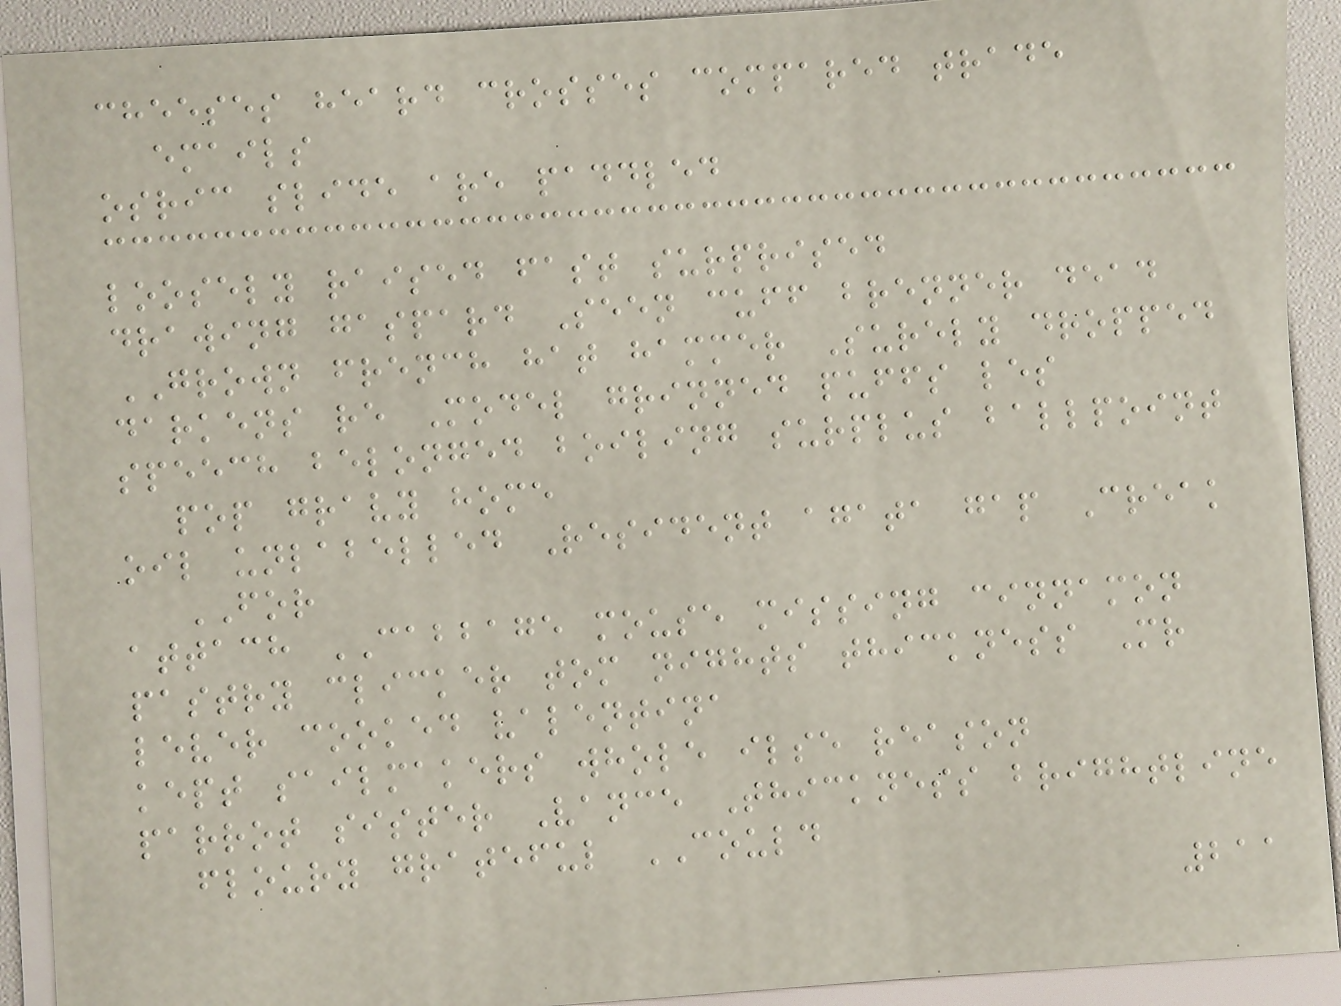cheeses heard crosses compared trade
emails
osric slide are paddled
loosely raised fast surprised
drawing gaspard Seen cuff brenner dead
GROWN french hat hammer Surely dropped
darkens re Model grinned puffs les
speech belonged boiling surplus ballpoint
pop gravy home
oil unlabelled Resident agata gap Creak
FOR
attach CABBAGE mouse missing cinnamon
pastry clicker tom nights thickness Mr
lever cooked valentina
kept sailmakers whole ilse reason
parrot sister Vance Thickness brightline
floury grateful COULD
211
